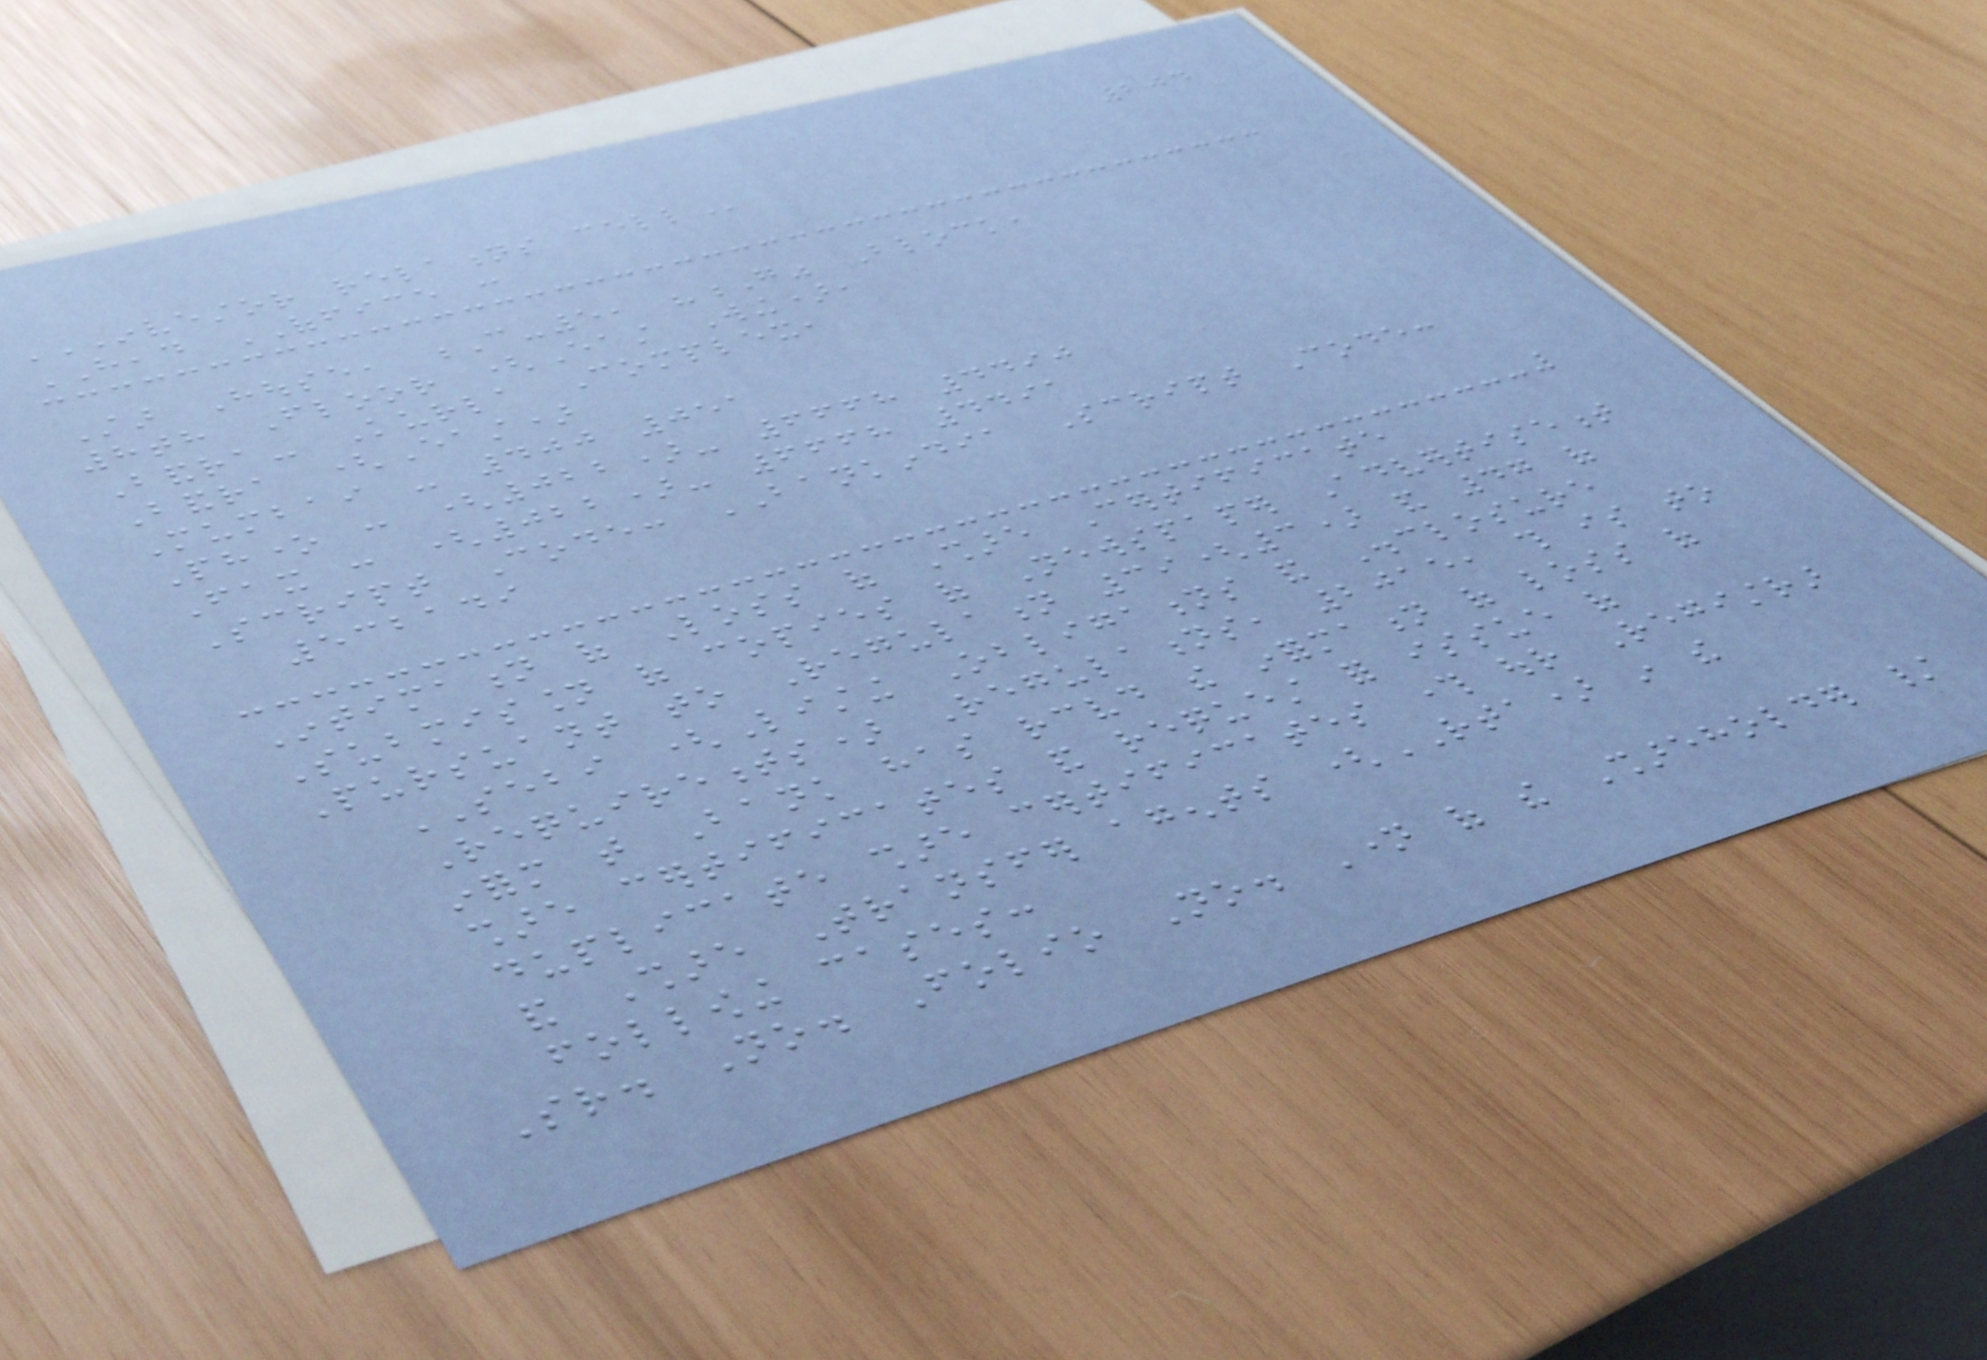204
INVESTOR RELATIONS CELL
HEAD OFFICE :
Star House, C-5, "G" Block,
8th Floor (East Wing),
Bandra- Kurla Complex,
Bandra (East)
Mumbai - 400 051
Phone : (022)- 6668 4490
Fax : (022)- 6668 4491
Script Code: BANKINDIA Script Code:
532149
Intimation of Loss of Share Certificate
Submission of copies of Newspaper Advertisement
Pursuant to Regulation 39(3) and 47 of
SEBI (Listing Obligations and Disclosure
Requirements) Regulations, 2015, this is to
inform that Bank has received the information of loss of
share certificates and request for issue of
duplicate share certificates through our Registrar
and Share Transfer agents (RTA) in the
following cases:
Sr. No. Folio No. Name of the Shareholder /
